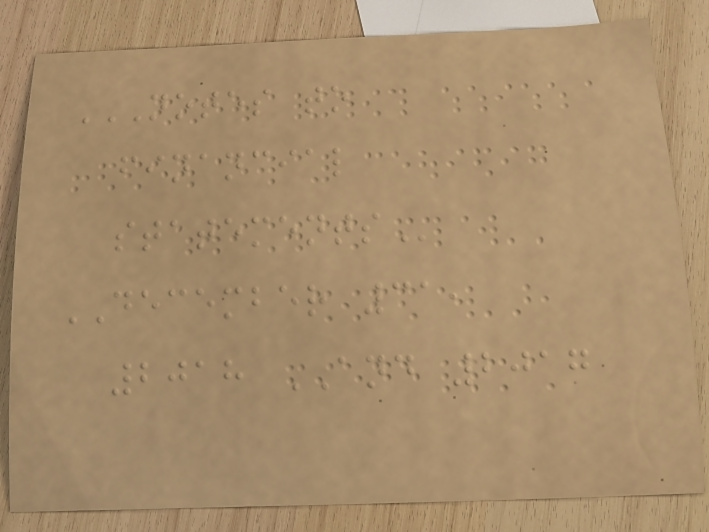NOTES TO
FINANCIAL
STATEMENTS
DECEMBER 31,
2018 AND 2017
